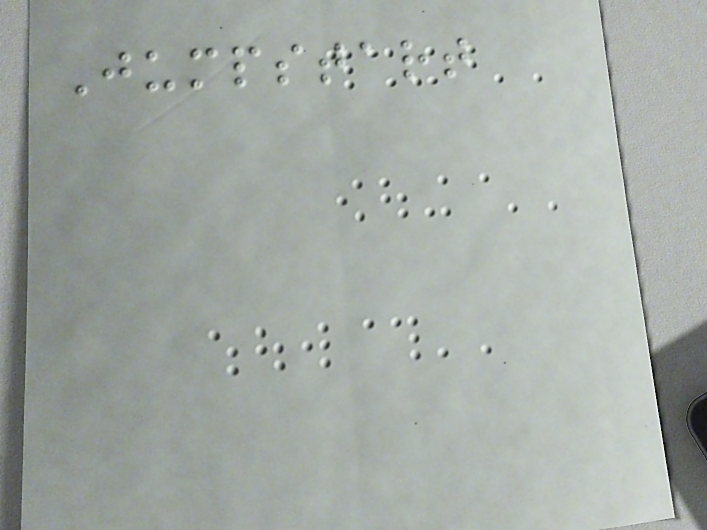Jumpstart
